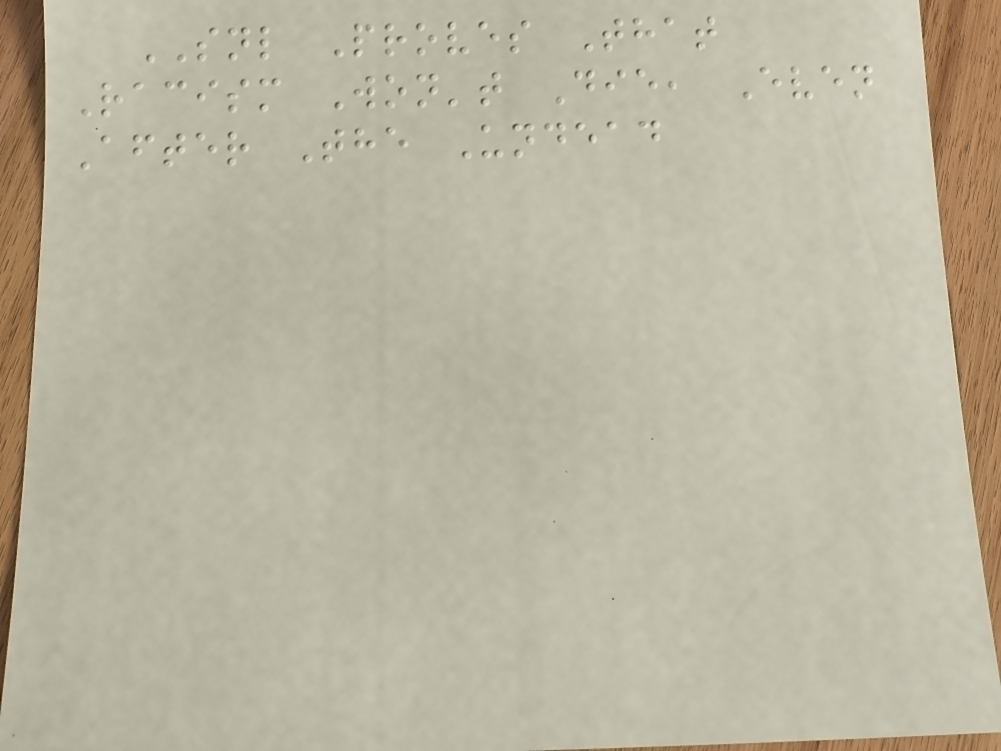SNL Proves That
Racism Won't Die, Even
After The Undead
